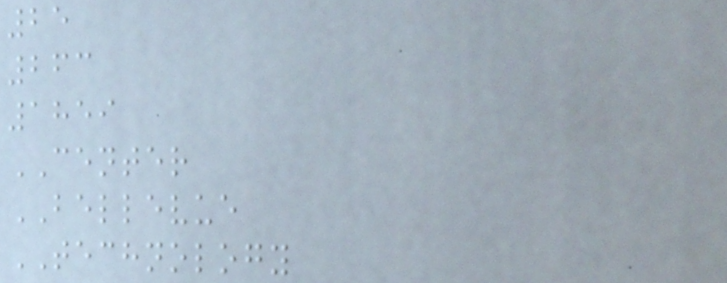25
263
1859
CENTER
BELLEVUE
TECHNOLOGY
